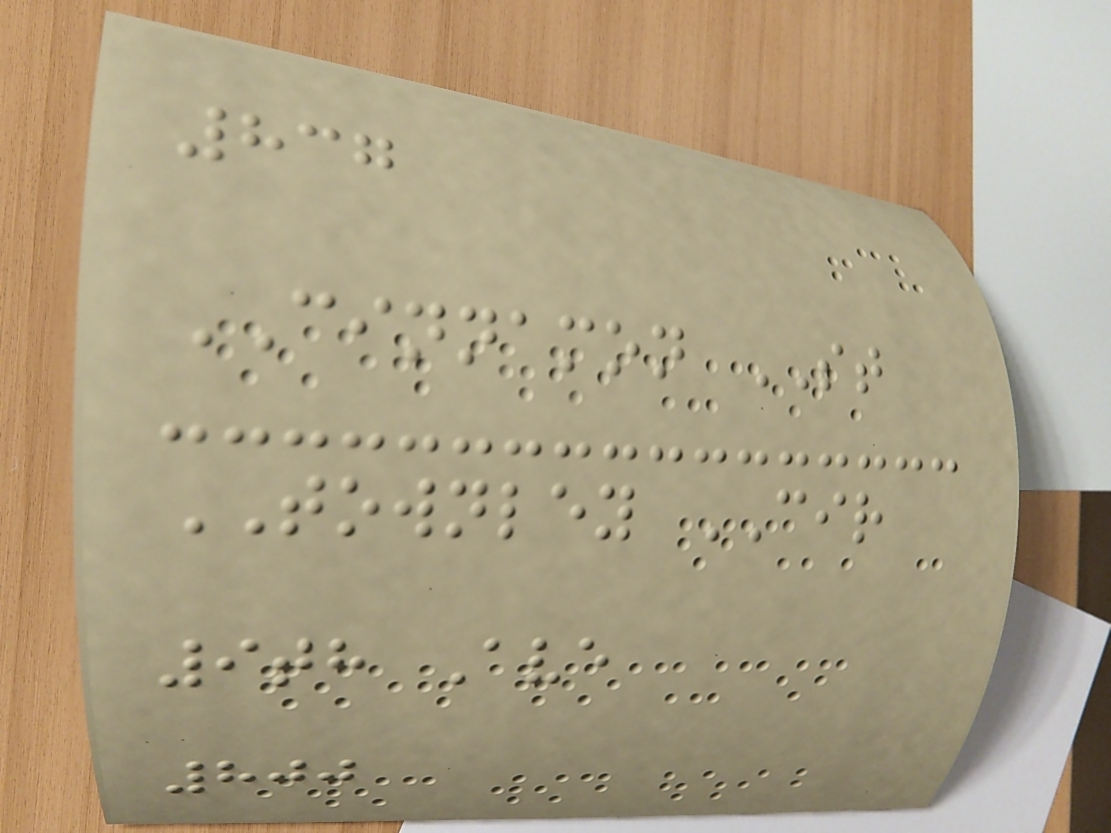837
CINNAMON ST
TOWNLEY CIR
9th Ave
800
